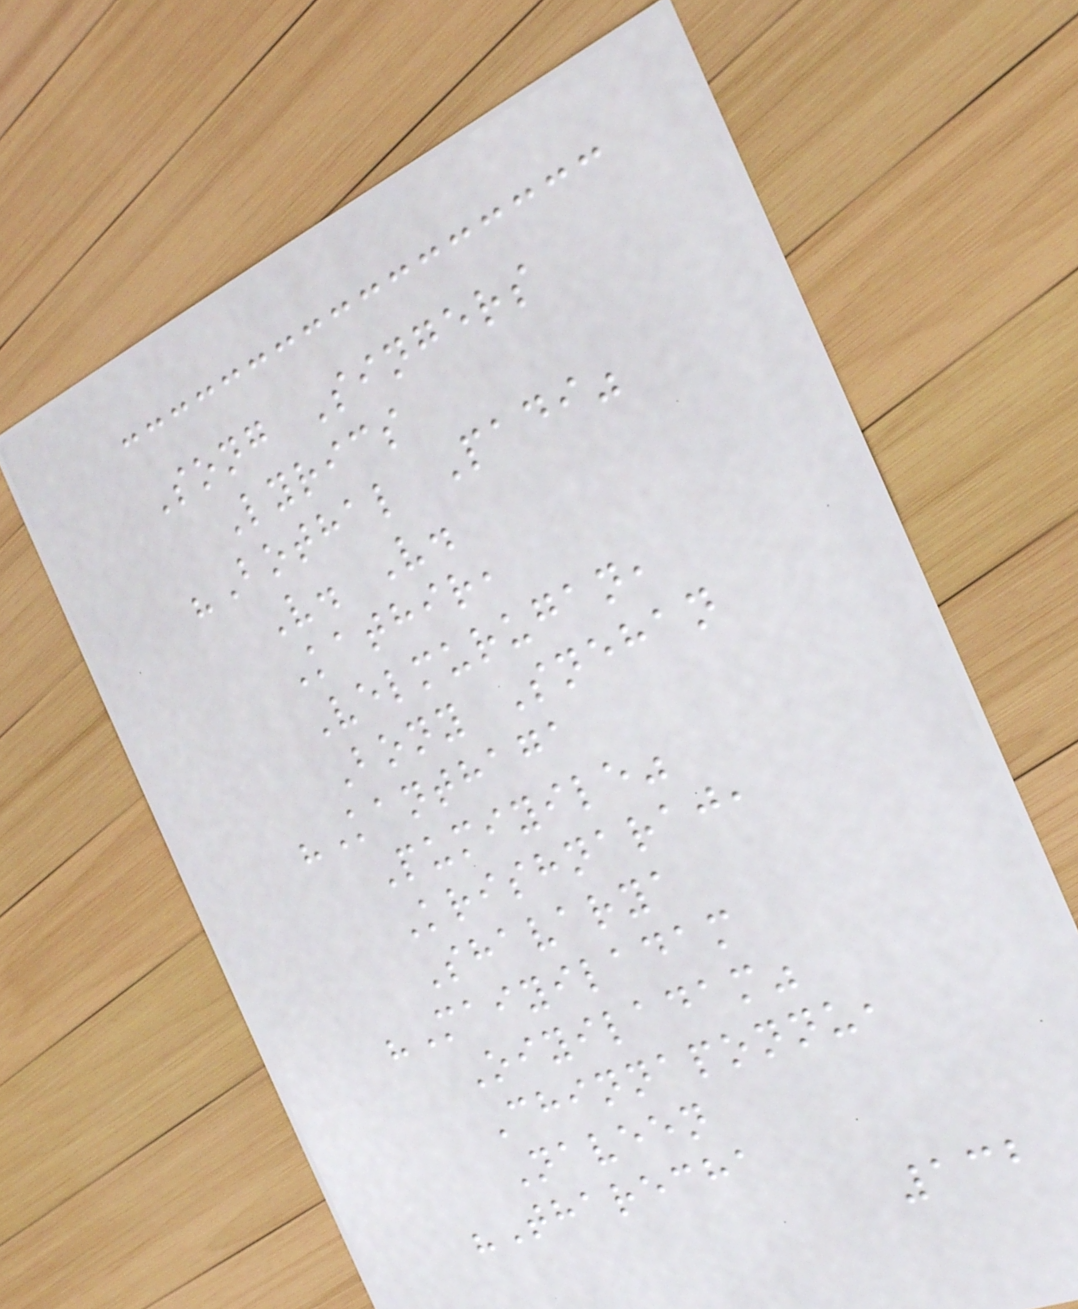Song Singers
Lyrics
"Bothal Padi"
V. V.
Kathir,
Velmurugan,
Bony Snehan
"Kanthaga
Pumiyile"
Krishnaraj,
Shavarya
"Maiyiladam
Oiyiladam"
Chinnaponnu,
Naveen
"Tharecha
132
